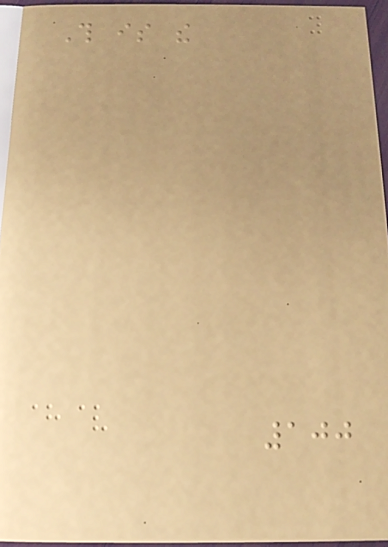This is the
100
